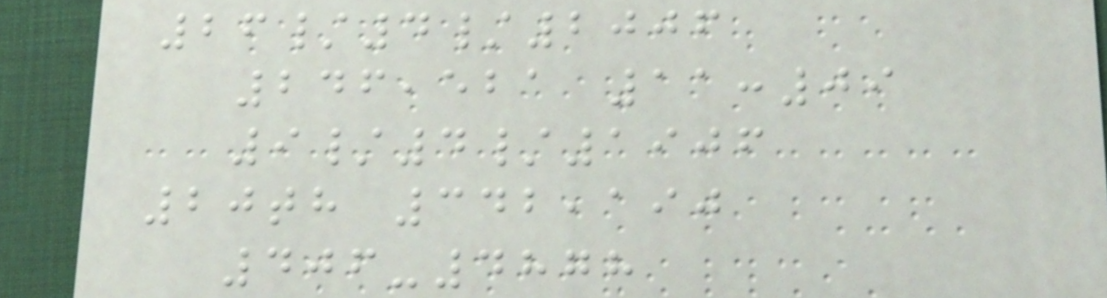26/4/2006
246,521 11:09
9/4/1906
20th 342,190
406-4878
